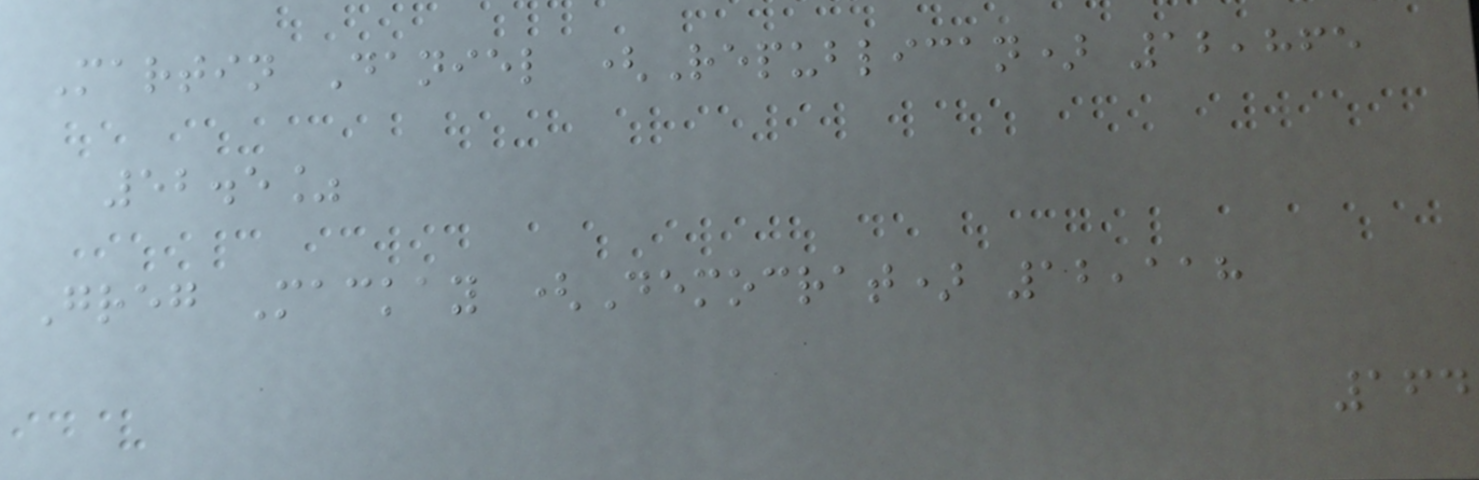Martin Daniel (Republican) 12,865
52.5%
Greg Mackay (Democrat) 12,118
164
